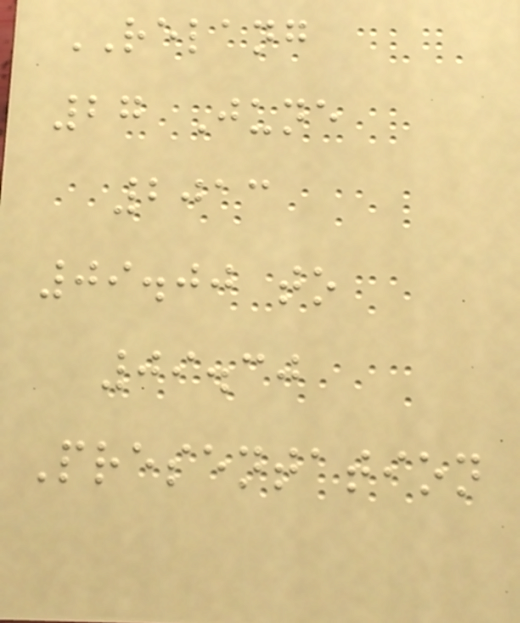RELANG
27 June
2013
09.00 to
09.30
Presentation
